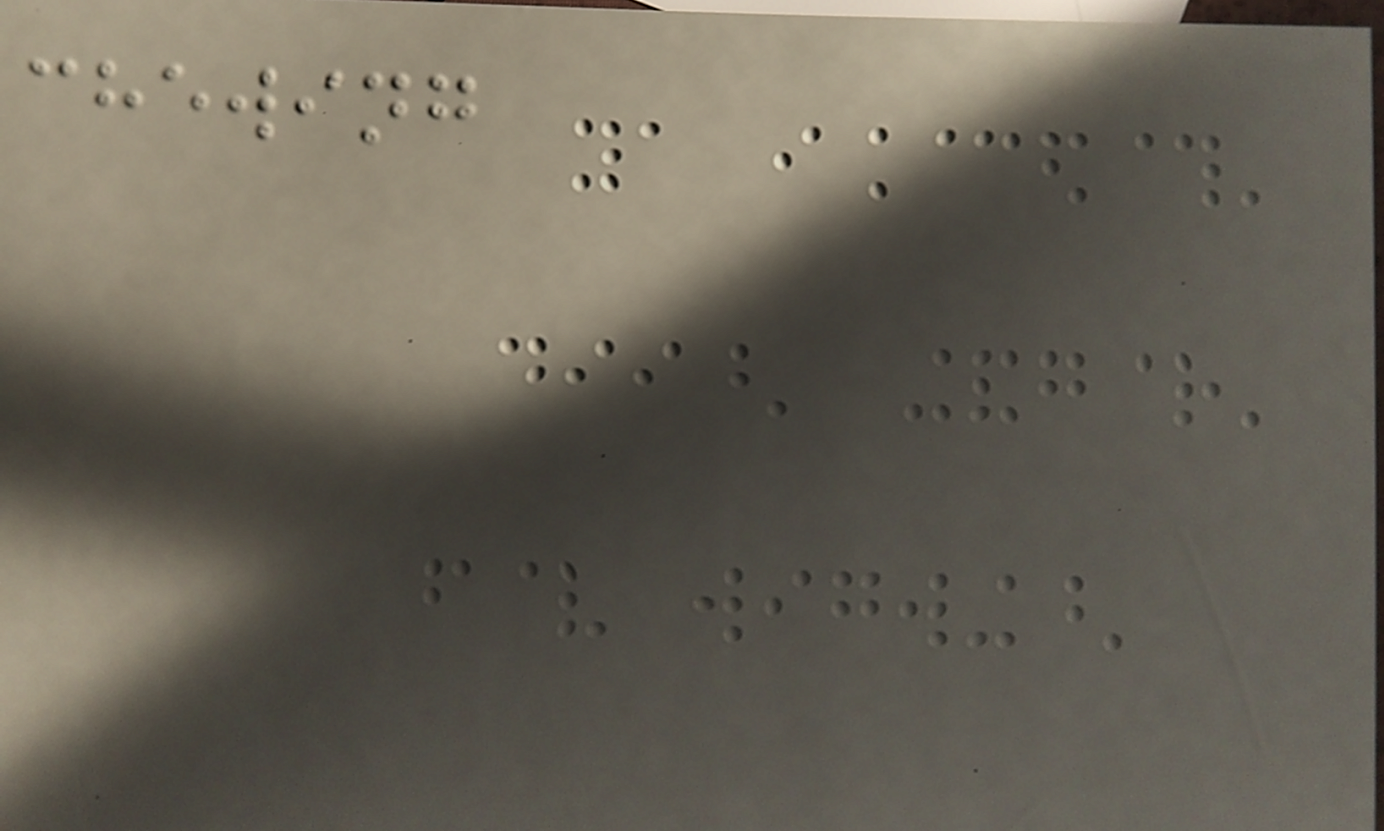chewing
